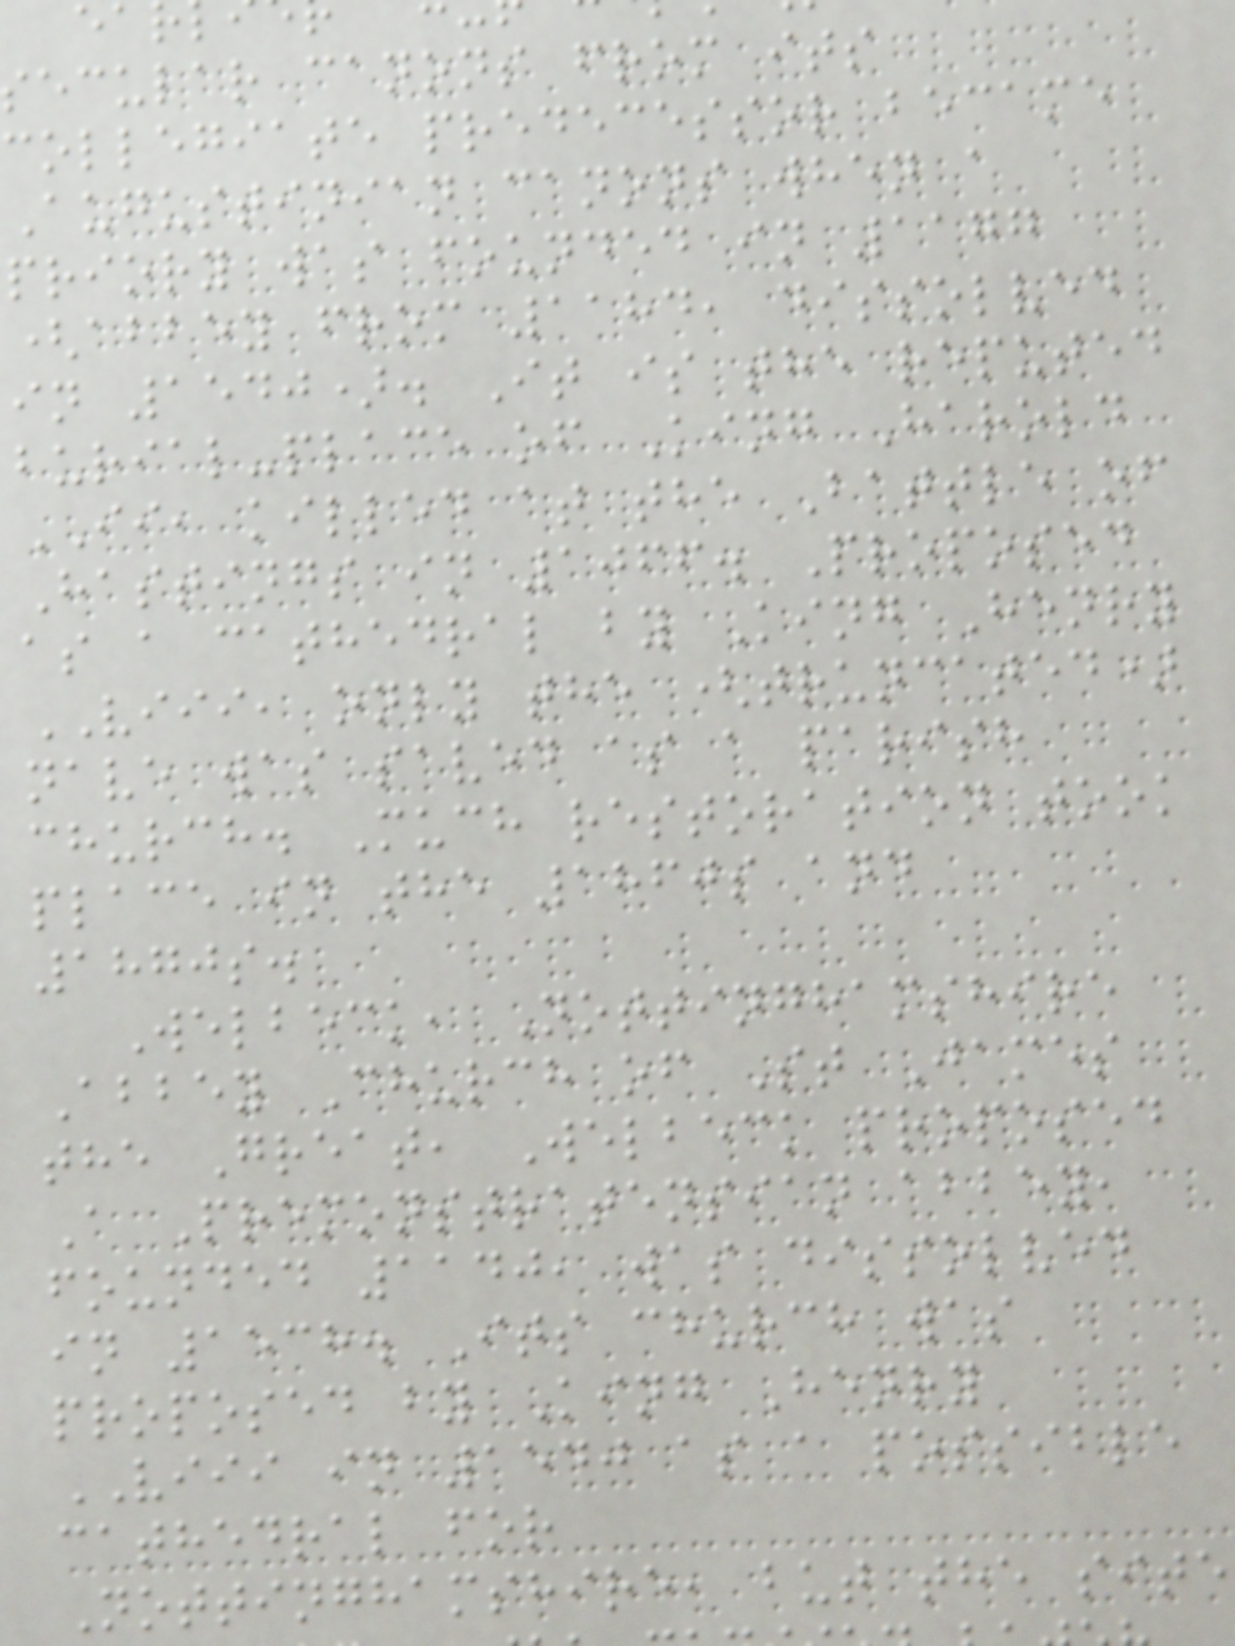ecular canons from its
collegiate predecessor became
Augustinian canons when a
priory was founded in 1177
(abbey from 1184, dissolved
in 1540). It is the reputed
burial-place of King Harold
II, killed at the Battle of
Hastings in 1066. Proposed
as a cathedral by King Henry
VIII, only the (truncated)
nave was saved as a parish
church. Much restoration took
place in the 1860s and
1870s.
Welbeck, Nottinghamshire
Abbey Church of St James
the Great, Welbeck proposed
A Premonstratensian abbey,
founded 1140, was dissolved
in 1538. Its church was
proposed by King Henry
VIII in 1540 as a possible
cathedral for
Nottinghamshire, but the site
